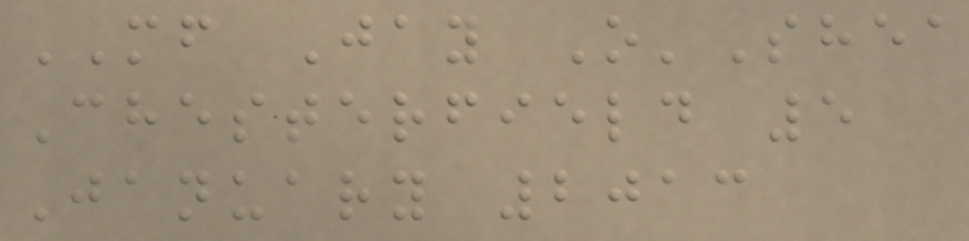MF Jay O'Shea
Chesterfield 5
January 2013
